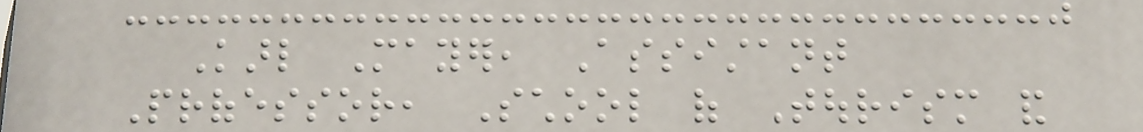Karl Mayer, Assistant
Professor, School of Tourism and
